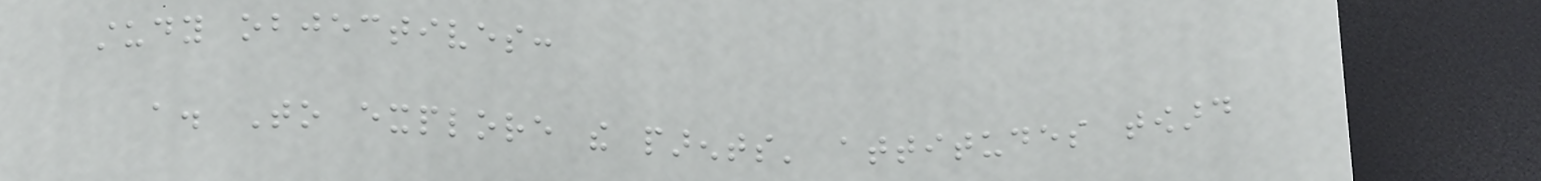study objectives:
a. To explore the parents' attitudes toward
